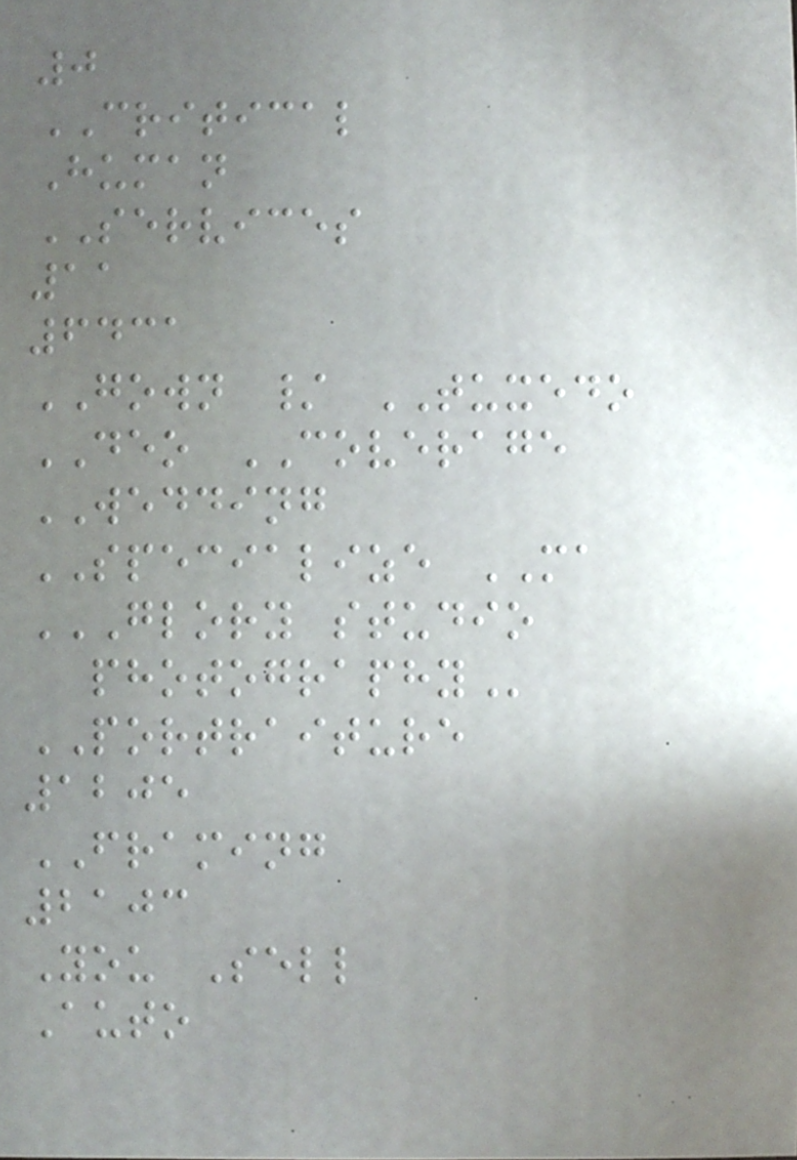0
CRITICAL
Human
SERVICES
11
6431
GOWN / TUXEDO
DEO COVERAGE
WEDDING
SPECIALIZE MA
GLORY STUDIO
PHOTOGRAPHY
PORTRAITURE
1205
FRAMING
2103
You Sell
Auto
